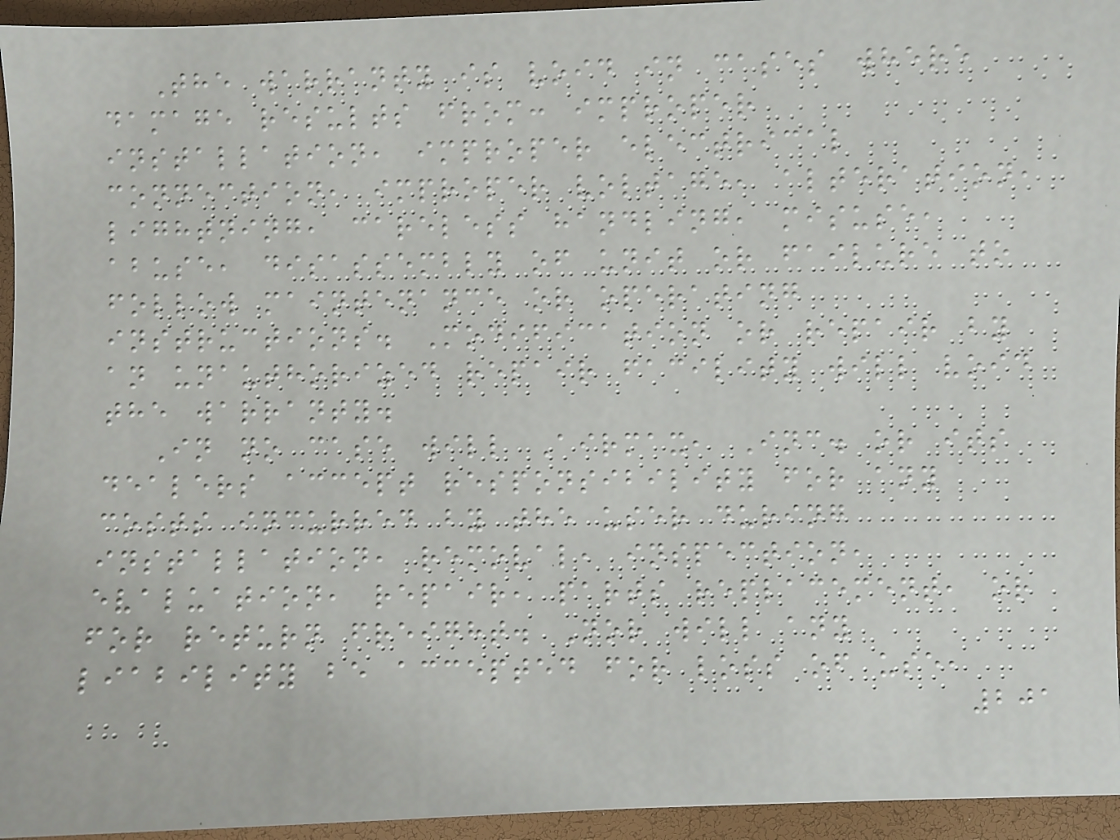The warranty is void in cases where
damage results from: improper
installation, improper electrical
connection, improper voltage, alteration,
lightning, careless handling, misuse,
abuse, disassembly of unit or failure to
follow maintenance or operating
instructions. Modification or repair by
an unauthorized repair facility will void
the warranty.
In no case will Airmax, Inc. or its
dealers accept responsibility for any
costs incurred by the user during
installation, removal, inspection,
evaluation, repair, parts replacement, or
for return freight. Nor will any
liability be accepted for loss of use,
201
